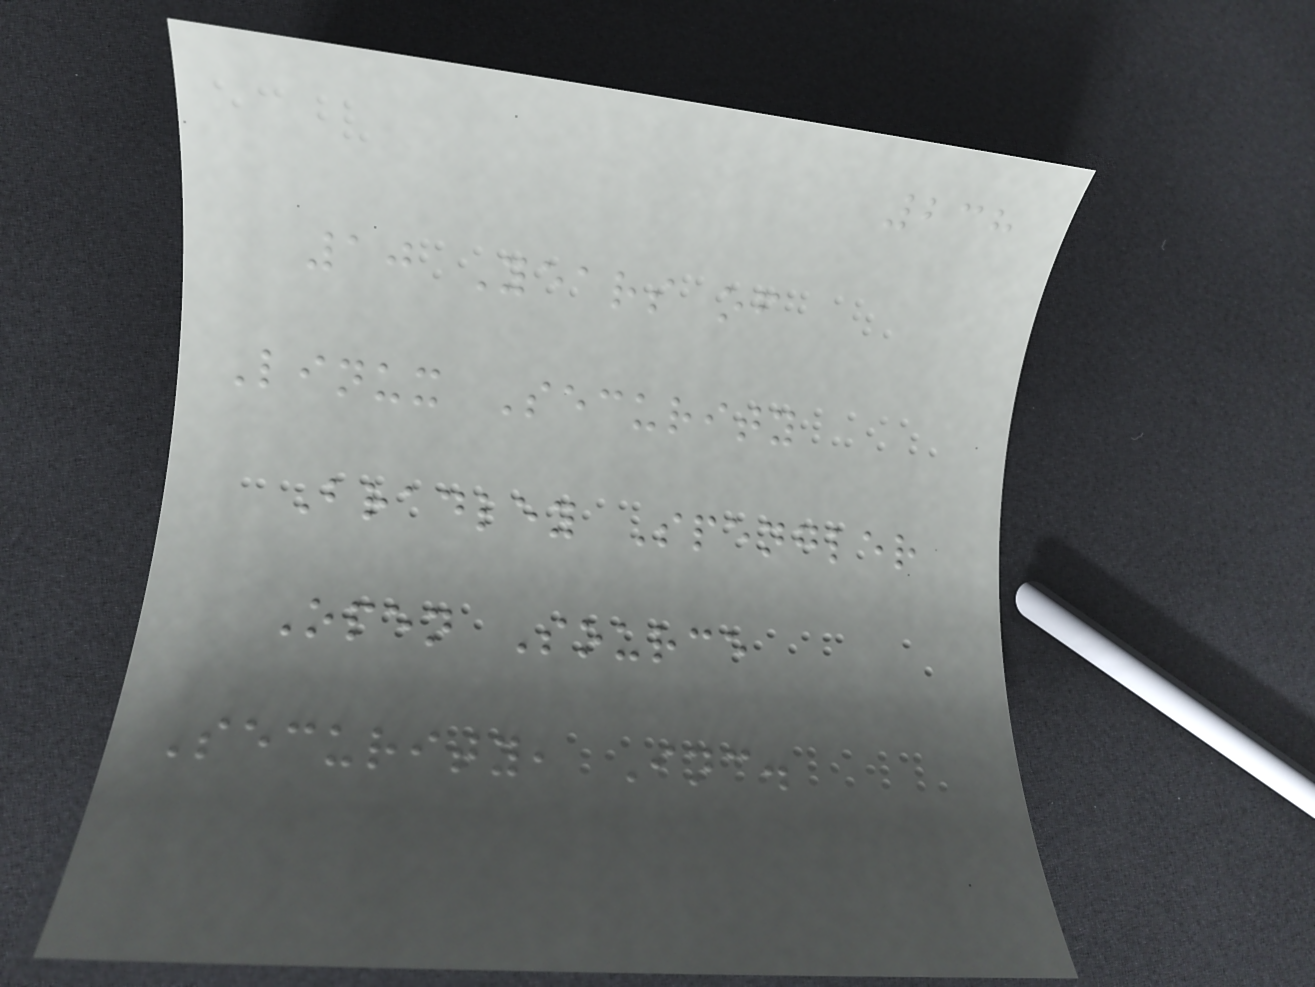238
10 Years of
Linux Security
Bradley Spengler
Open Source
Security, Inc.
